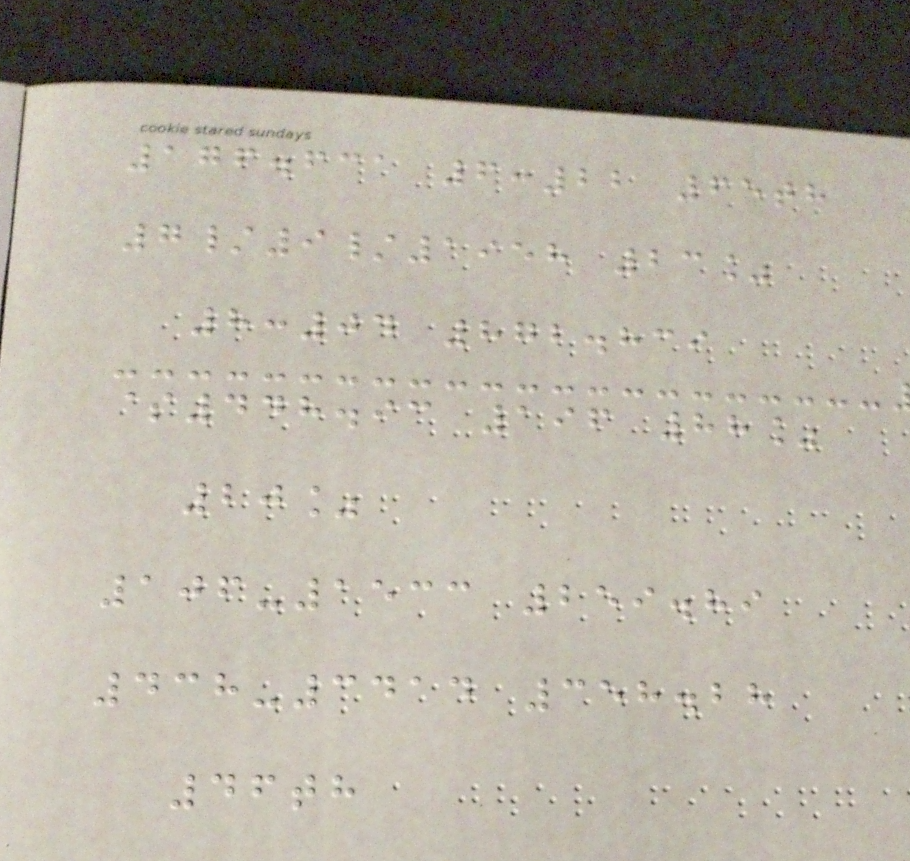176.631 6:22 65th
7/9/1958 23%
8:04 872.839
$448.93 196 88%
20%
106-1533 259.89
438-3414 358.28
46th
